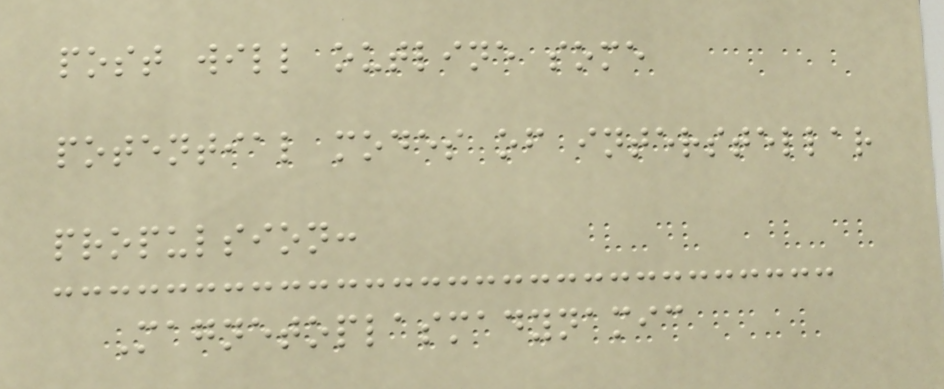post will outline some
potential modes of interstellar
propulsion:
Magnetoplasmadynamic
